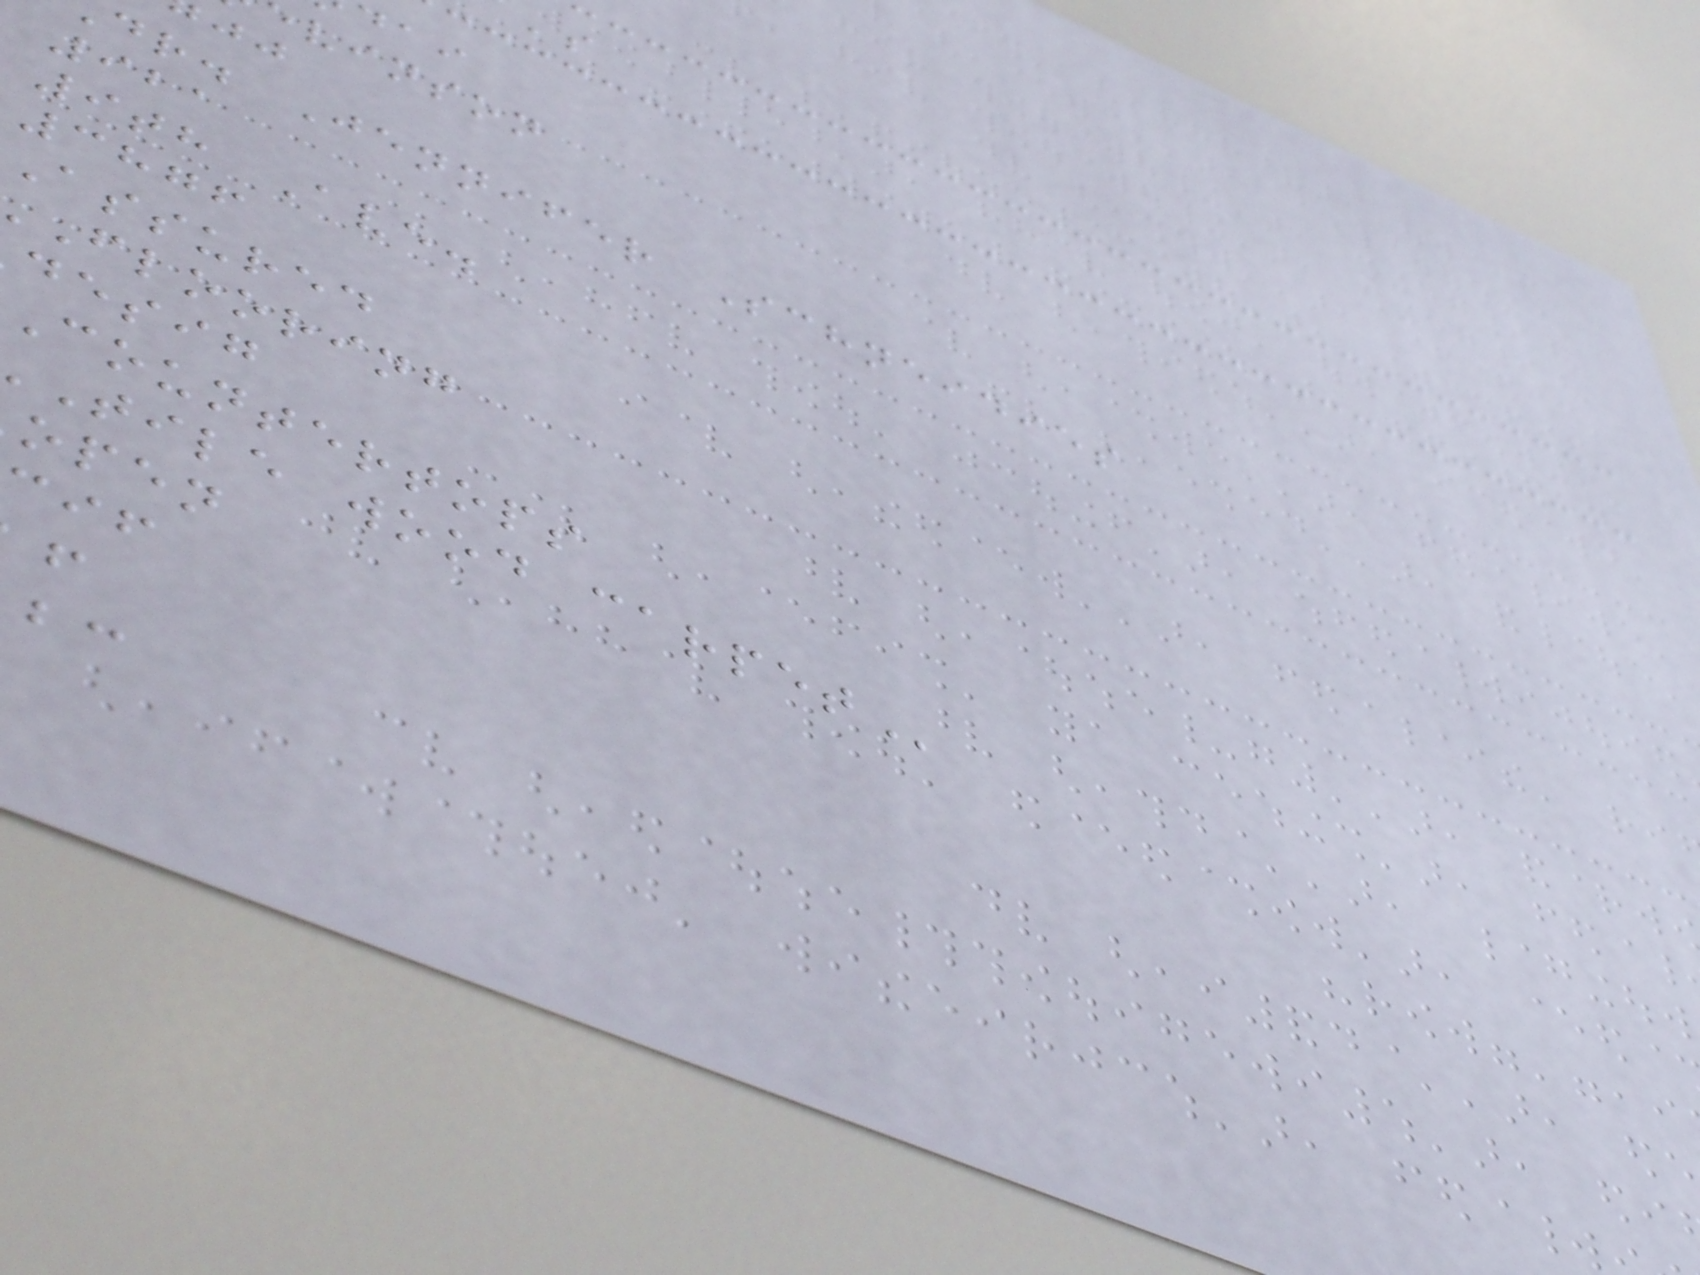vinson
dr. Jennifer Schneidies
921
9th Ave.
3876
Assured
flooring
desig
countertops
tile wood
open
